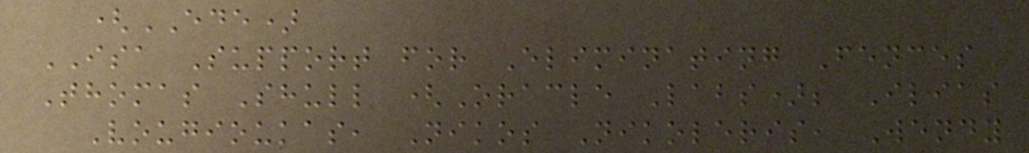(EDE)
ISA Support for Eliminating Fences
Thomas Shull (Oracle Labs); Ilias
Vougioukas, Nikos Nikoleris, Wendy
